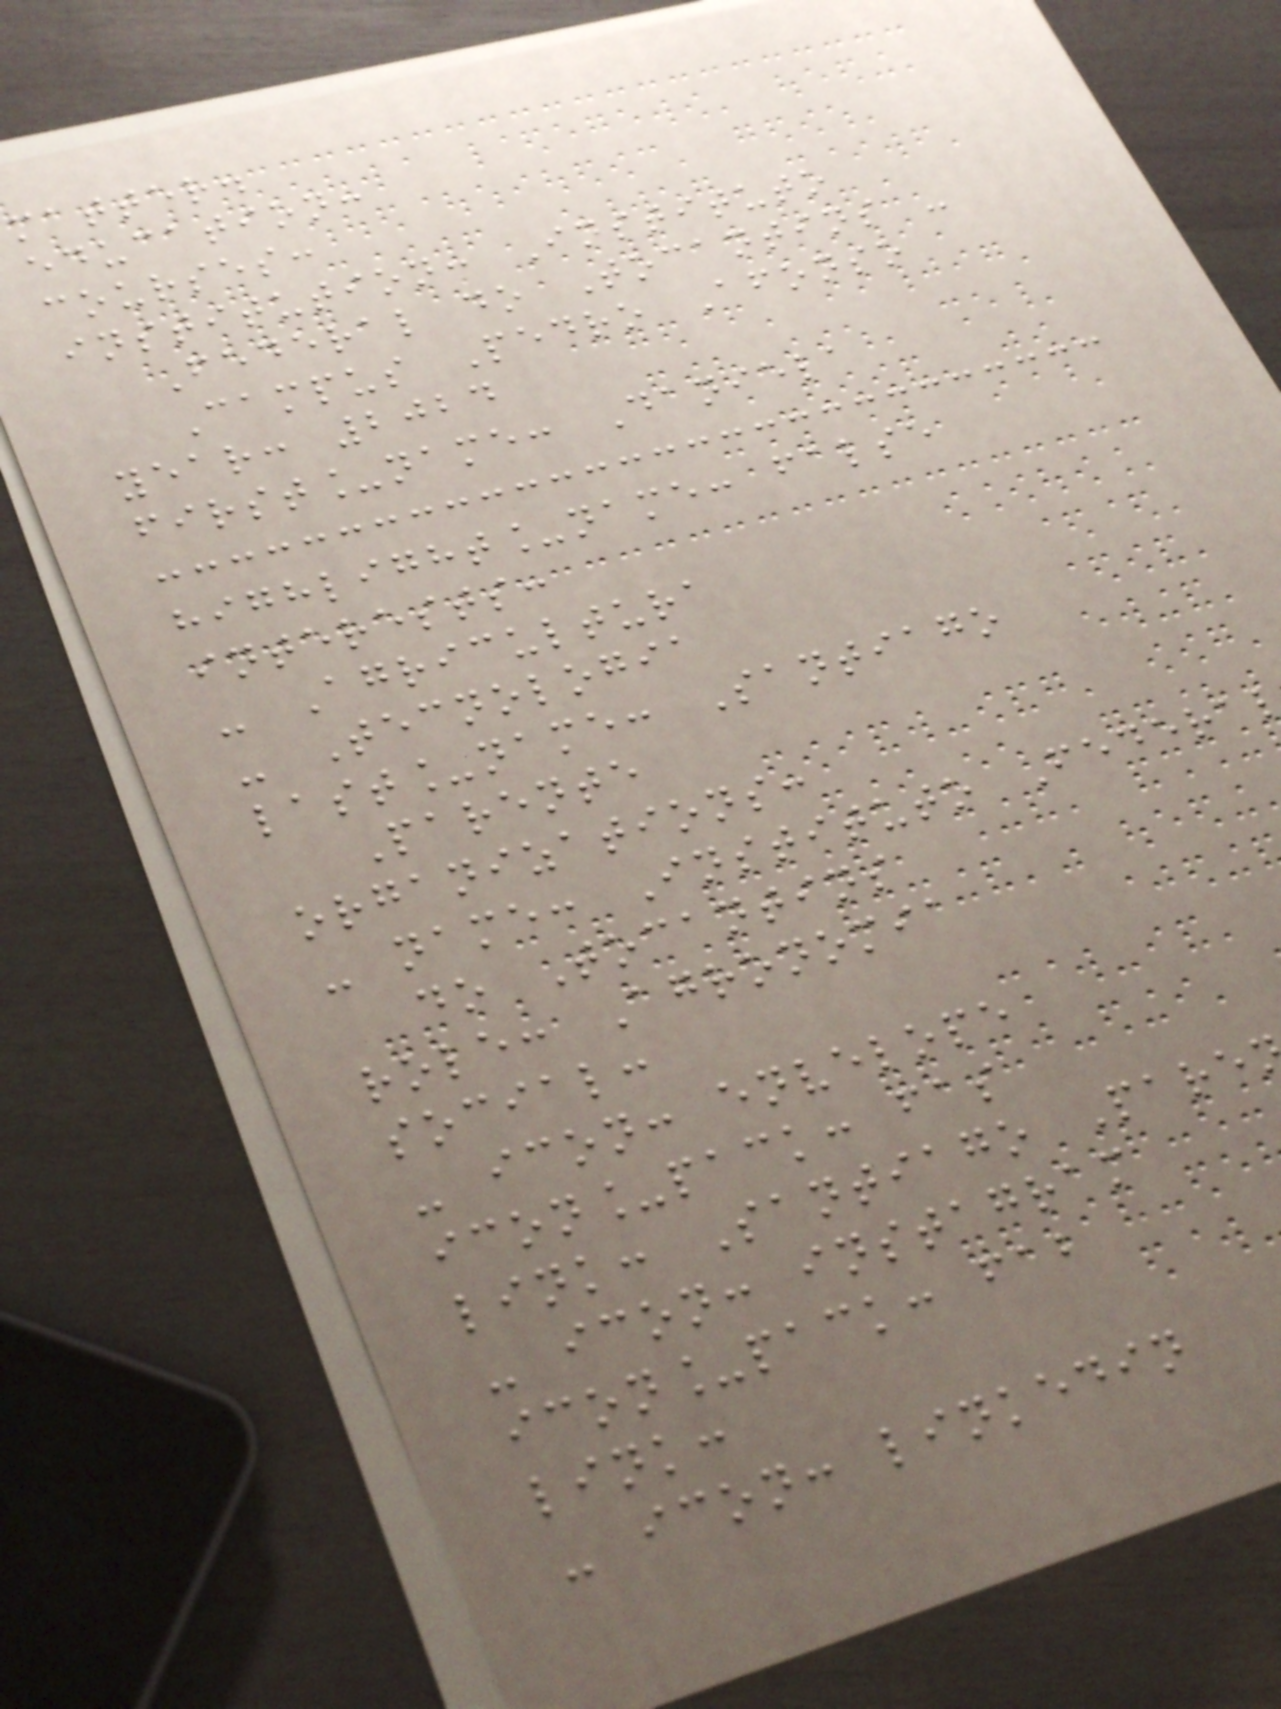matter.
education:
courses:
institution: Instituto
Federal do Tocantins -
Campus Pedro Afonso
year: 2024
first_name: Daniela
highlight_name: false
interests:
- Agricultura
- Tecnologia
last_name: Santiago
Parente
organizations:
- name: Instituto Federa
do Tocantins
role: Agronomia
social:
- icon: envelope
icon_pack: fas
link: Santiago Pare
- icon: instagram
icon_pack: fab
link:
- icon: linkedin
